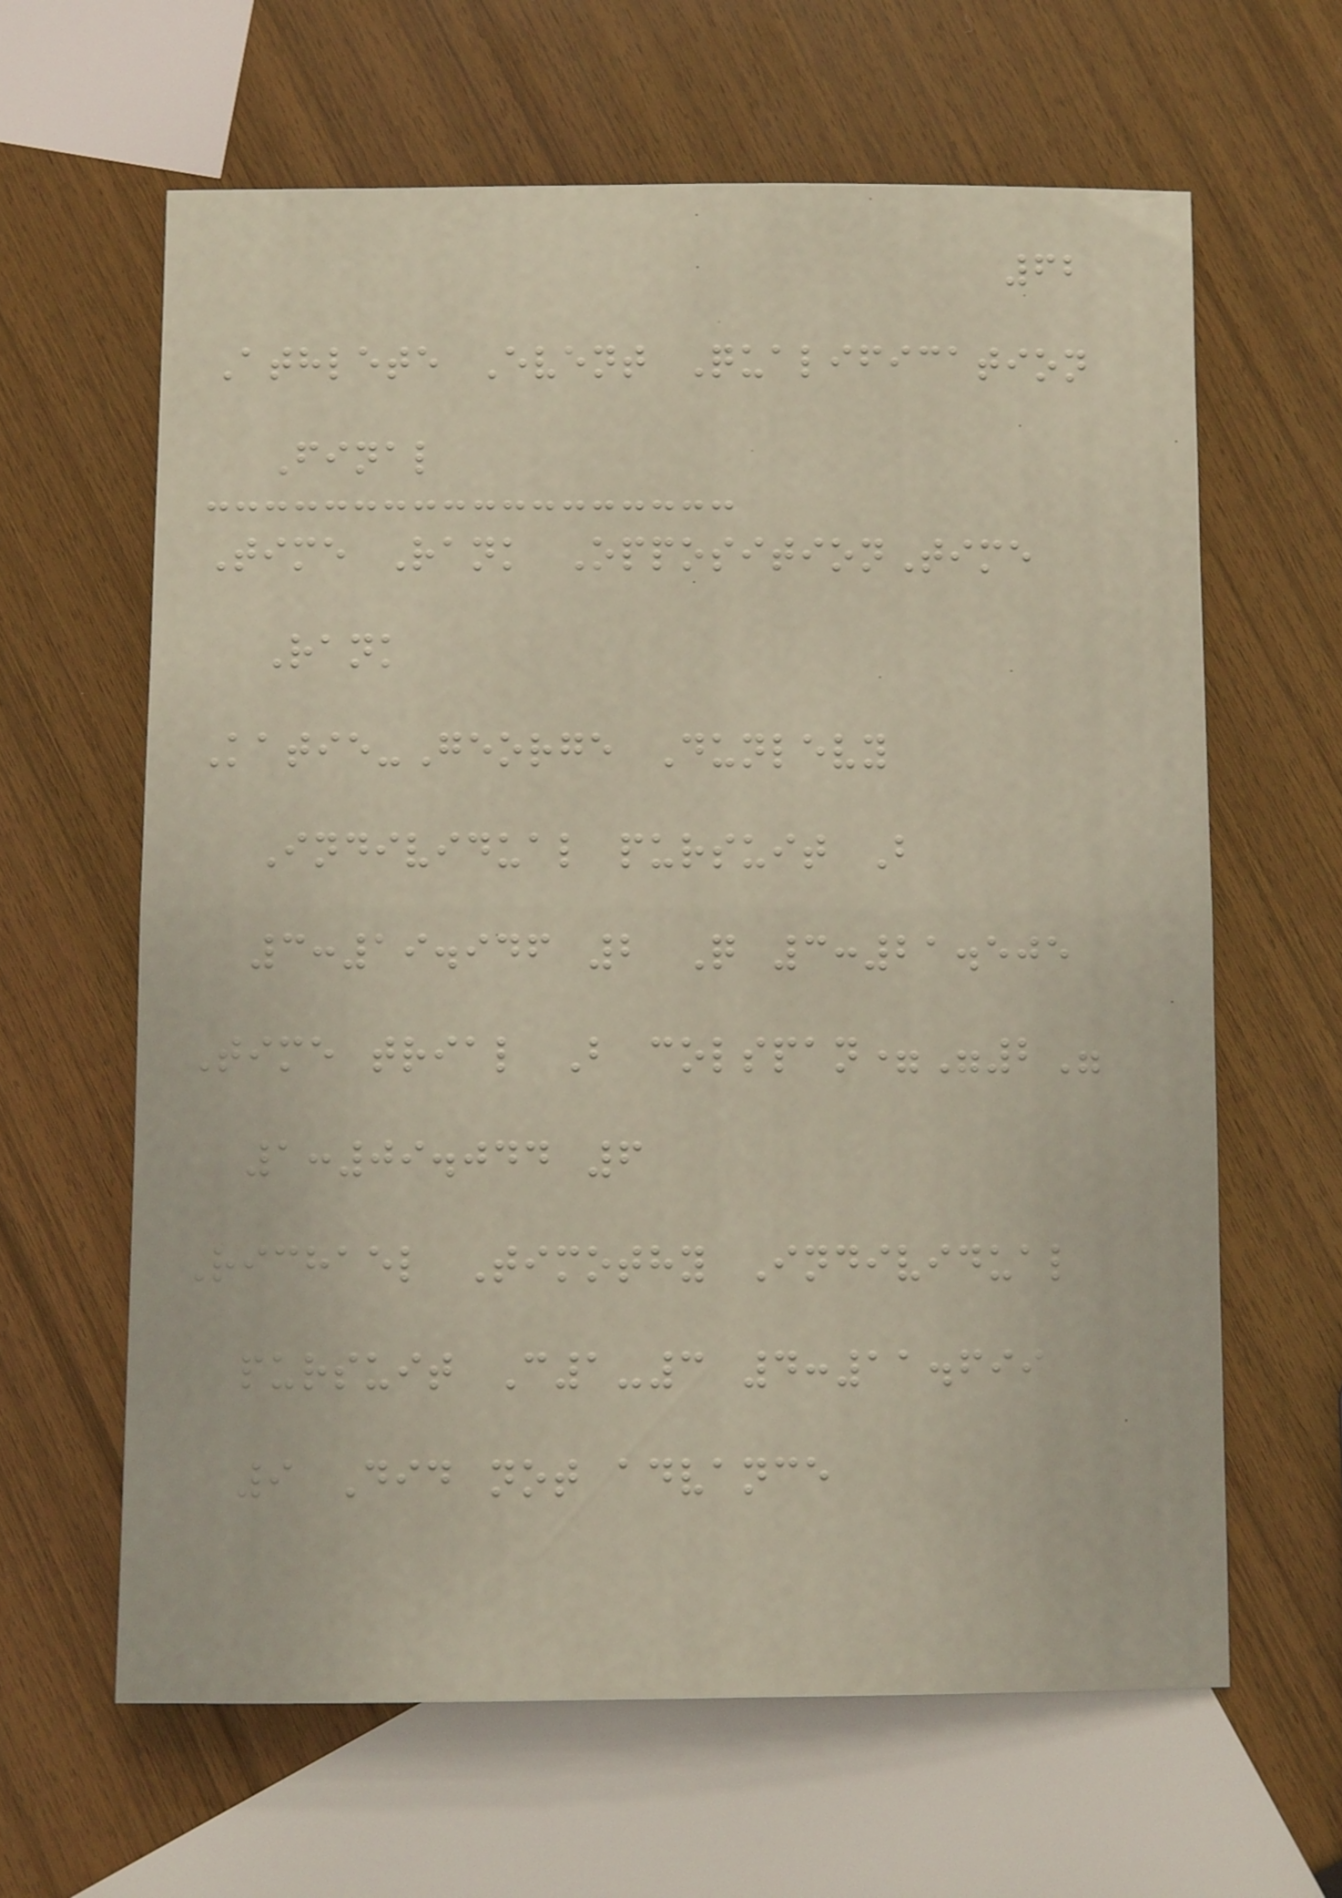62
Athlete Event Qualification
Final
Time Rank OppositionTime
Rank
Katie-George Dunlevy
Individual pursuit B
3:19.946 2 Q 3:21.505
Time trial B colspan="2"
1:09.044 6
Richael Timothy Individual
pursuit C1-3 4:11.699
9 Did not advance
